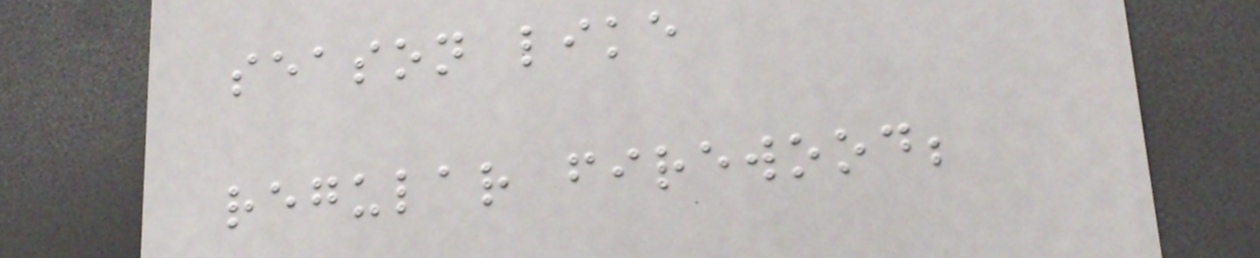season like
regular firewood;
